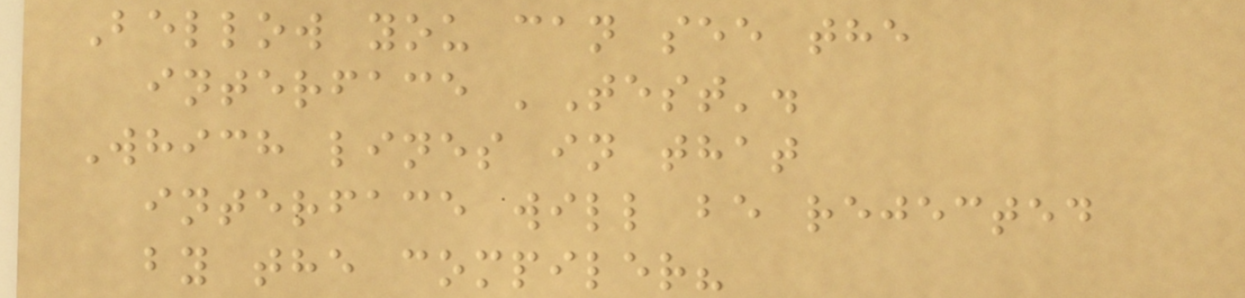Bellow you can see the
interface 'Test'.
Which lines in that
interface will be rejected
by the compiler?
